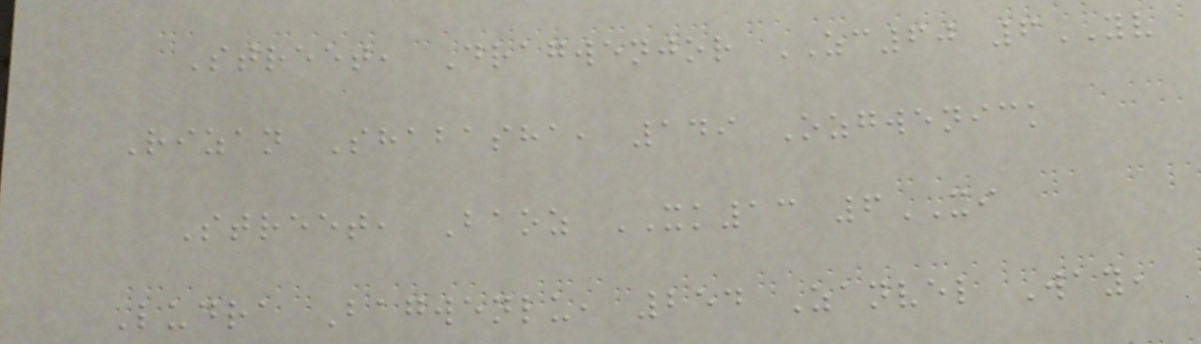Street, Dragwenjor ZC60 6YV
Rizan Shabasha, 149 Ozgwenick
Street, Baoz XK13 6XI
Ludra Bagwenlu, 254 Zanvel Way,
